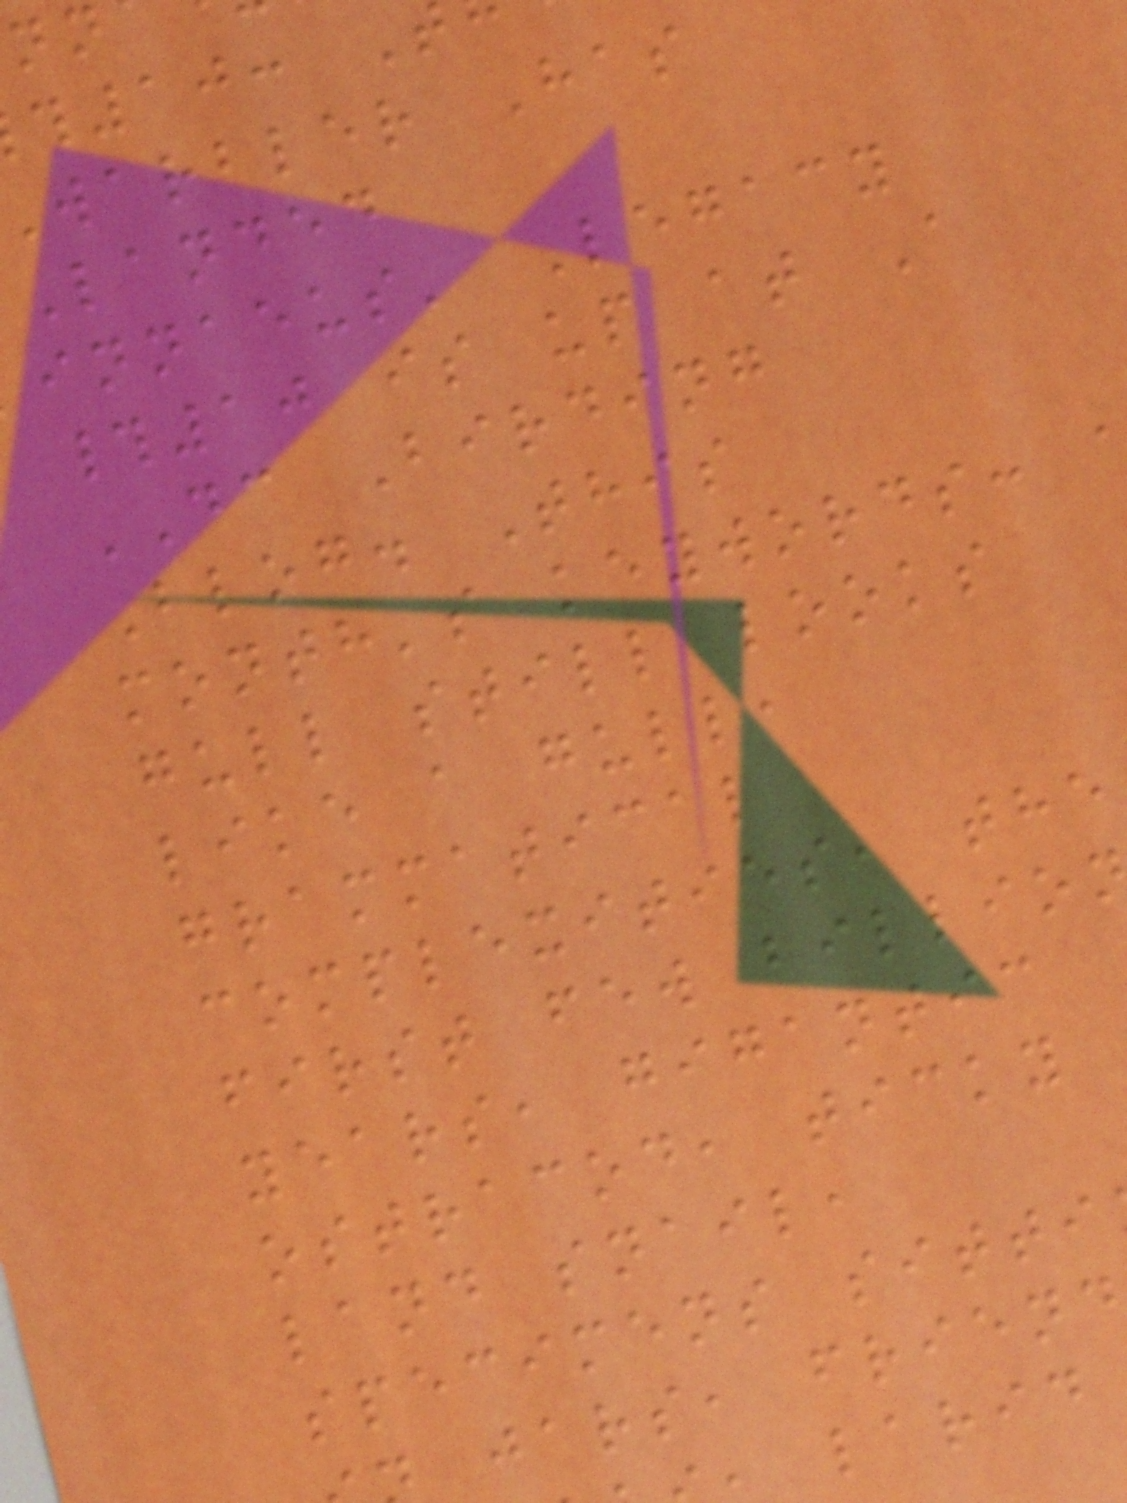10: T
warbler Has
Landed
innaeus' Legacy
#10 is up at A
DC Birding
Blog. This
month's keywords:
gull still looks
like a gull,
grammatical
complexities, the
first few billio
years, gigantic
ostracod, ticky
land snail,
specimens sitti
jars, friend
larid
